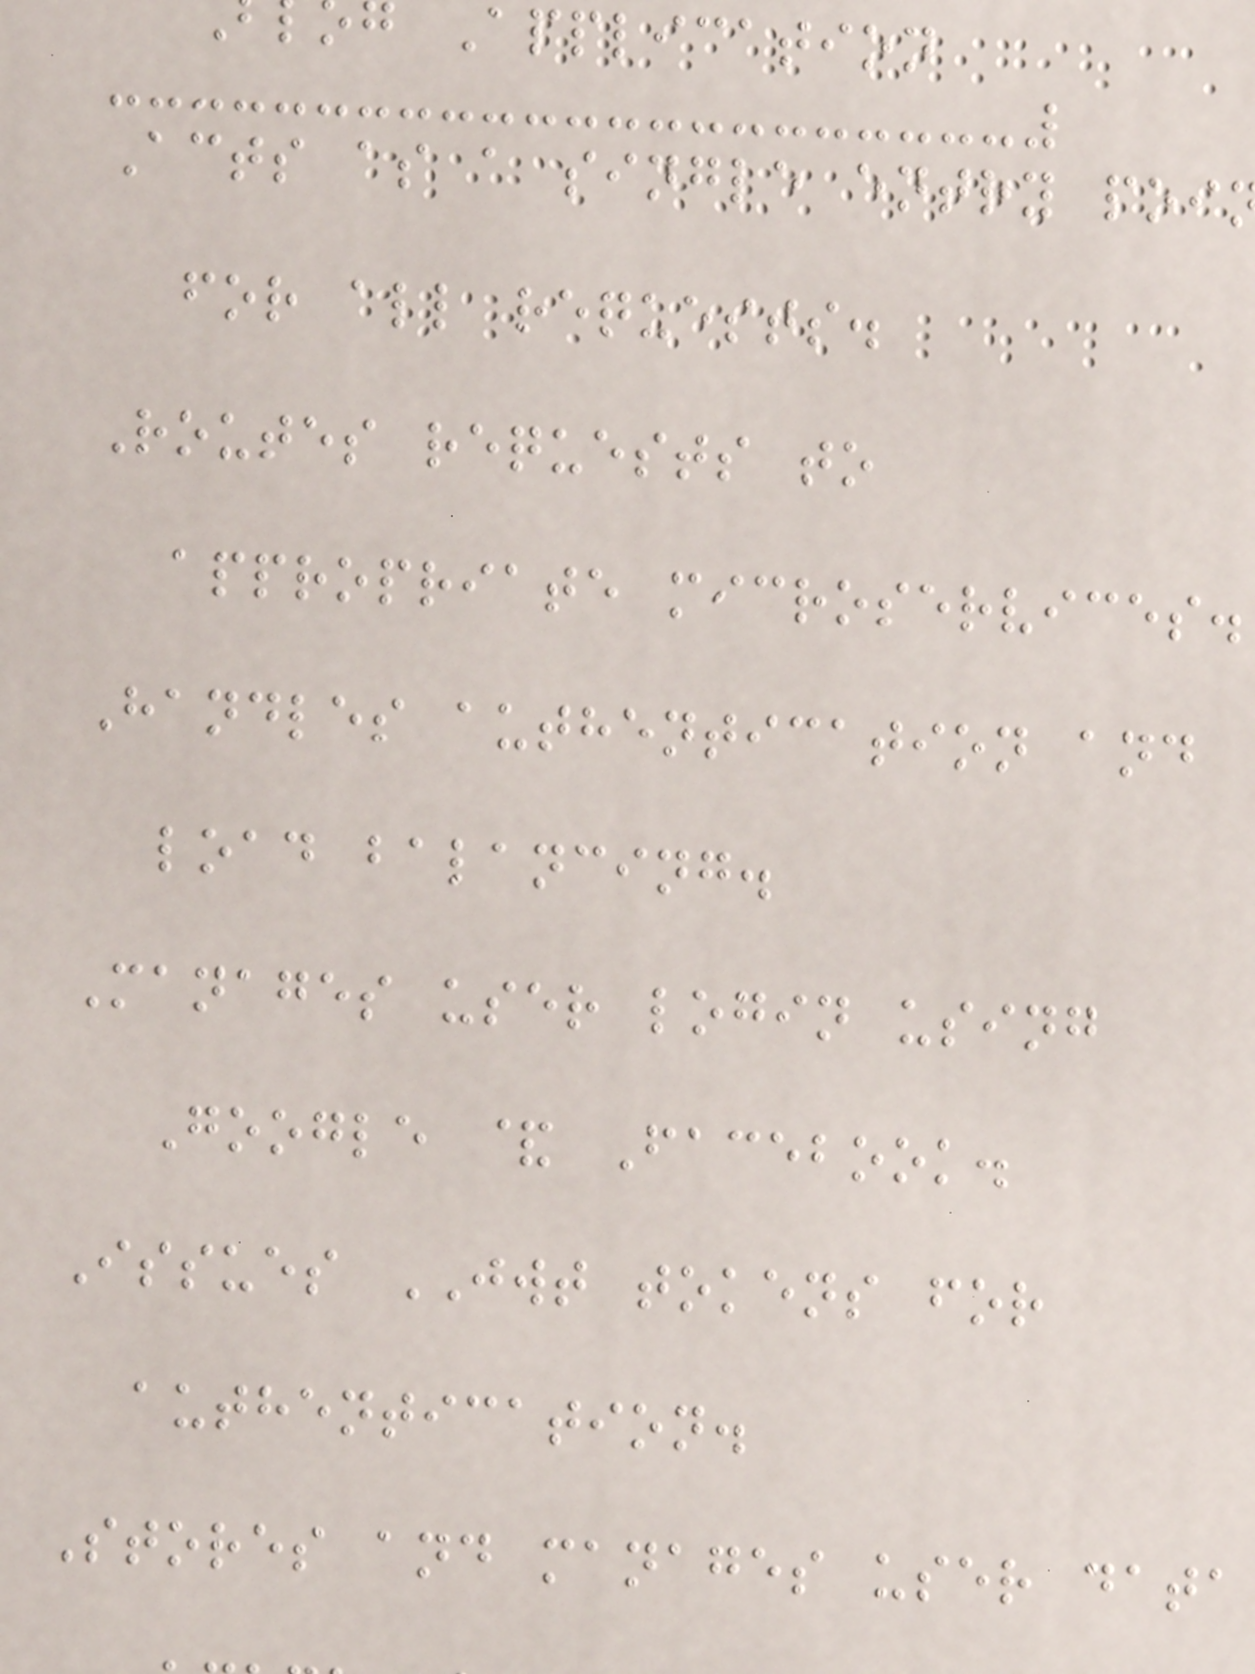Application
Acts as a single entry poi
for all requests.
Routes requests to
appropriate microservices.
Handles authentication and
load balancing.
Manages user login using
Google & Facebook.
Issues JWT tokens for
authentication.
Stores and manages user data
